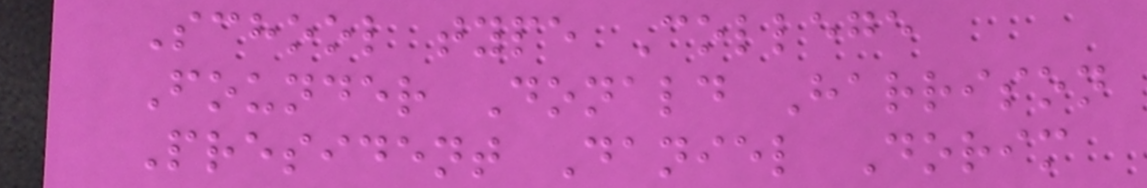School type College
Founder Donald Harrison
President Daniel Dorim
